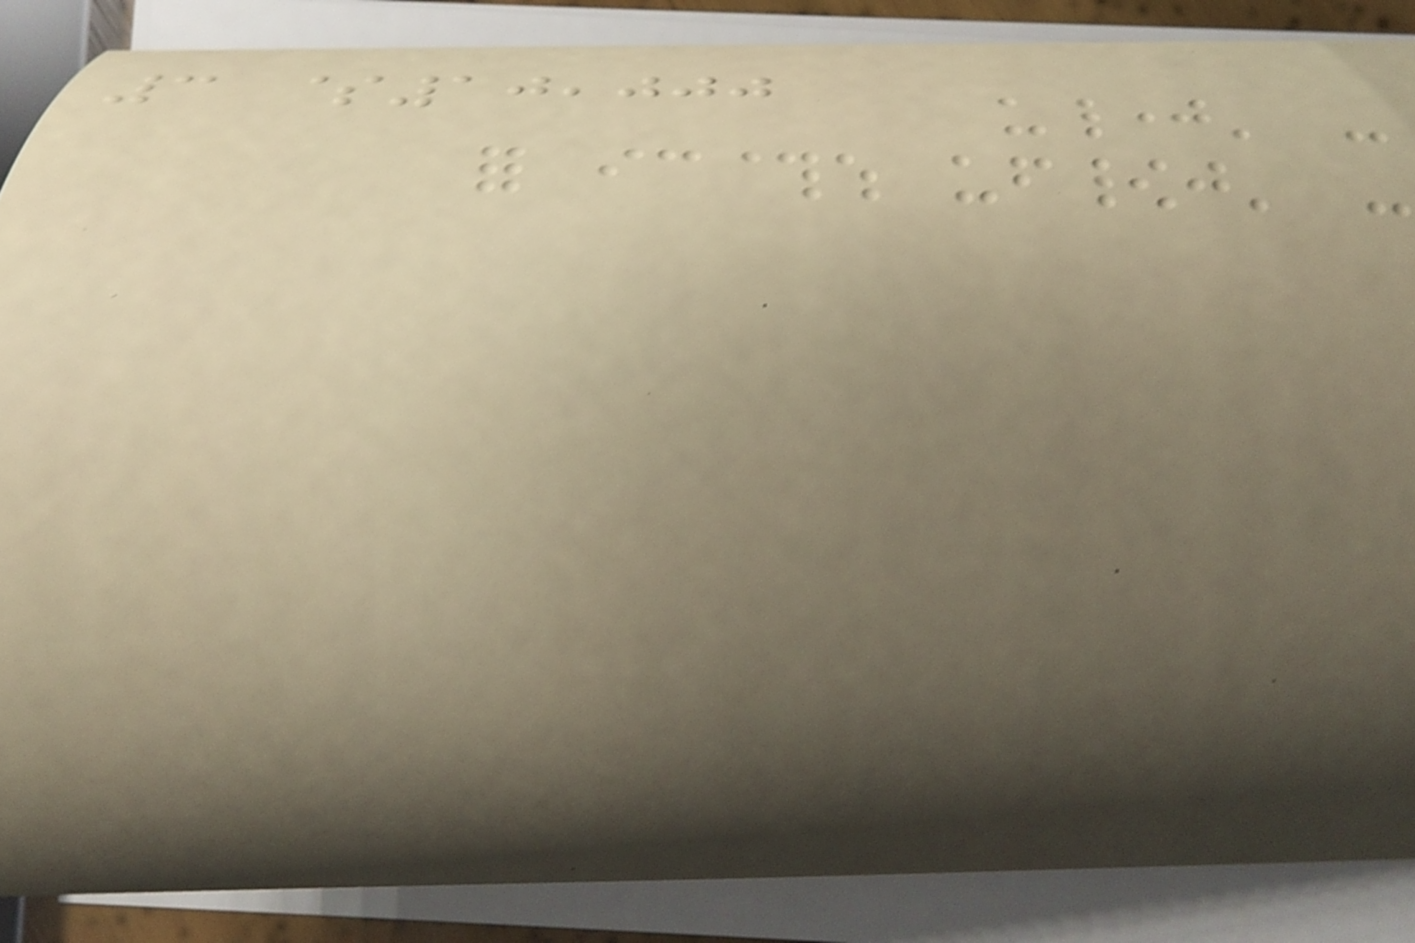3 $10,000
